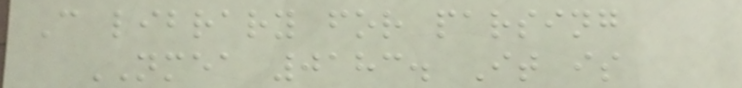C library for parsing
NMEA 0183. It is
